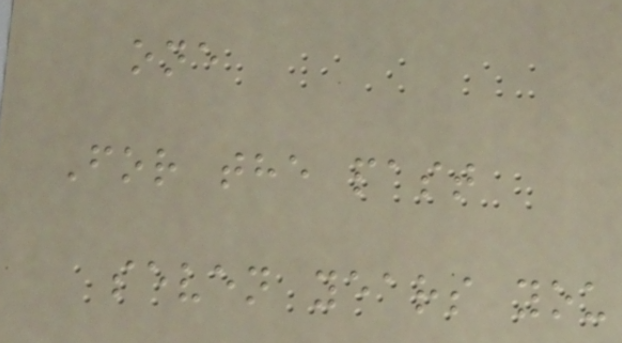one
For the past
seven years you
